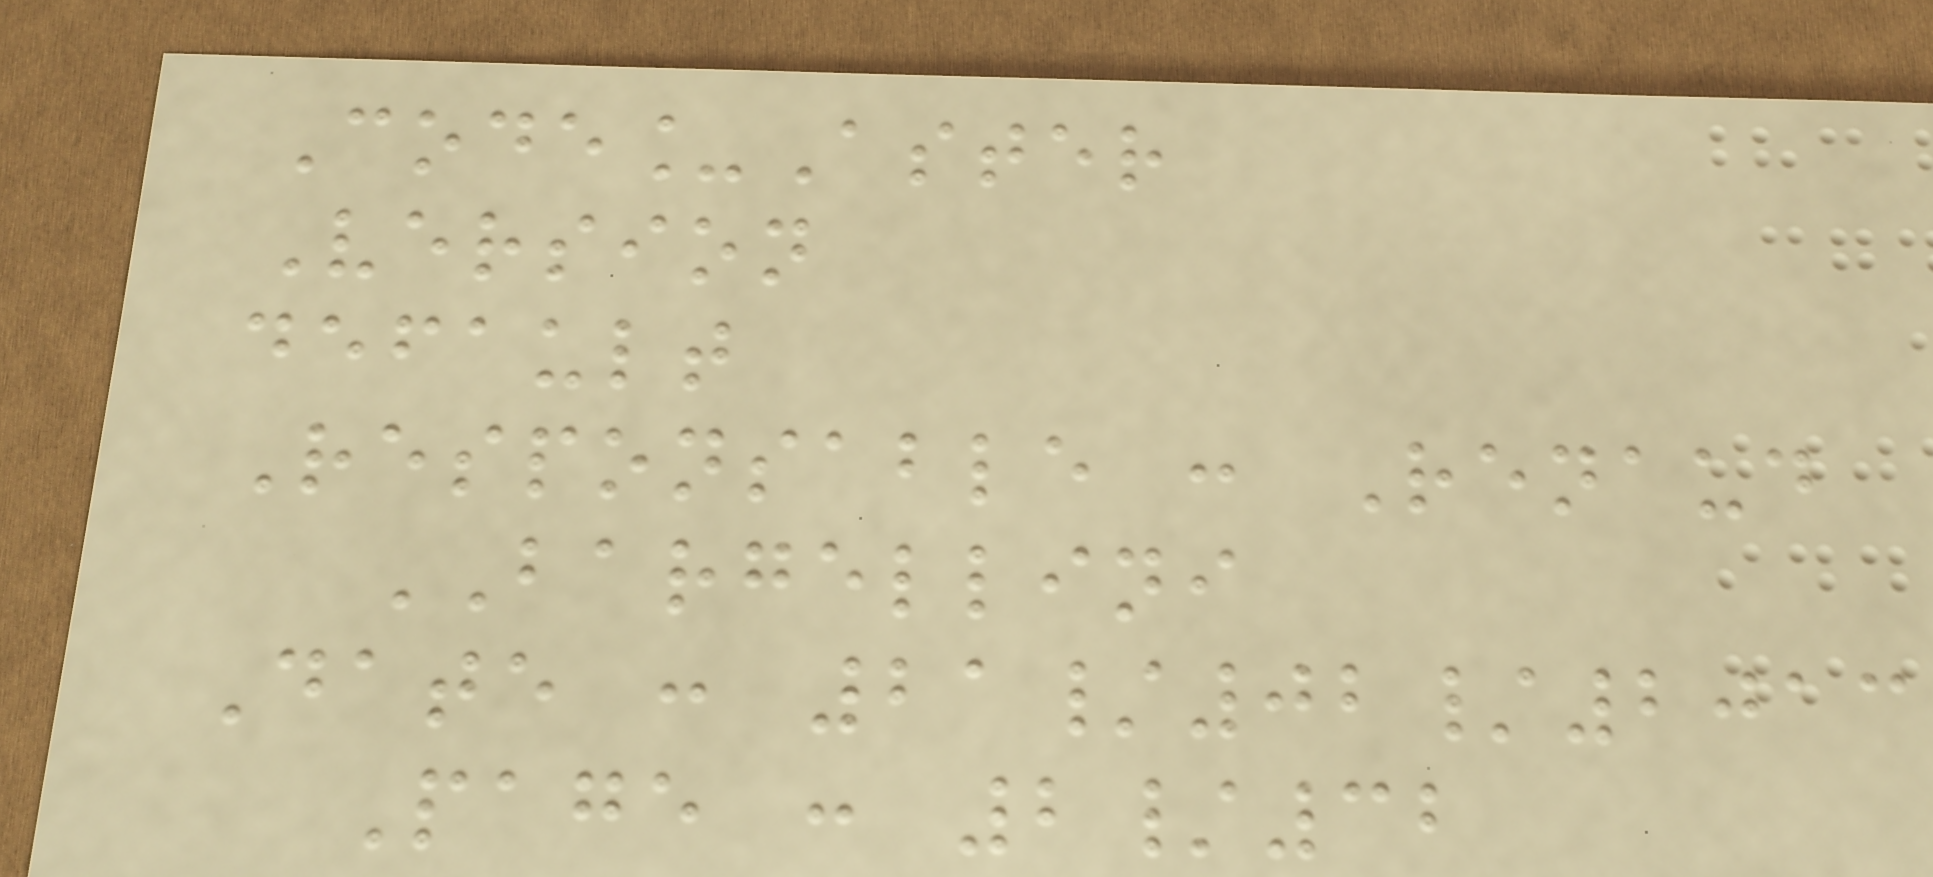Code_Aster
Version
default
Responsable : Renaud
BARGELLINI
Date : 21/02/2013
Page : 2/32
